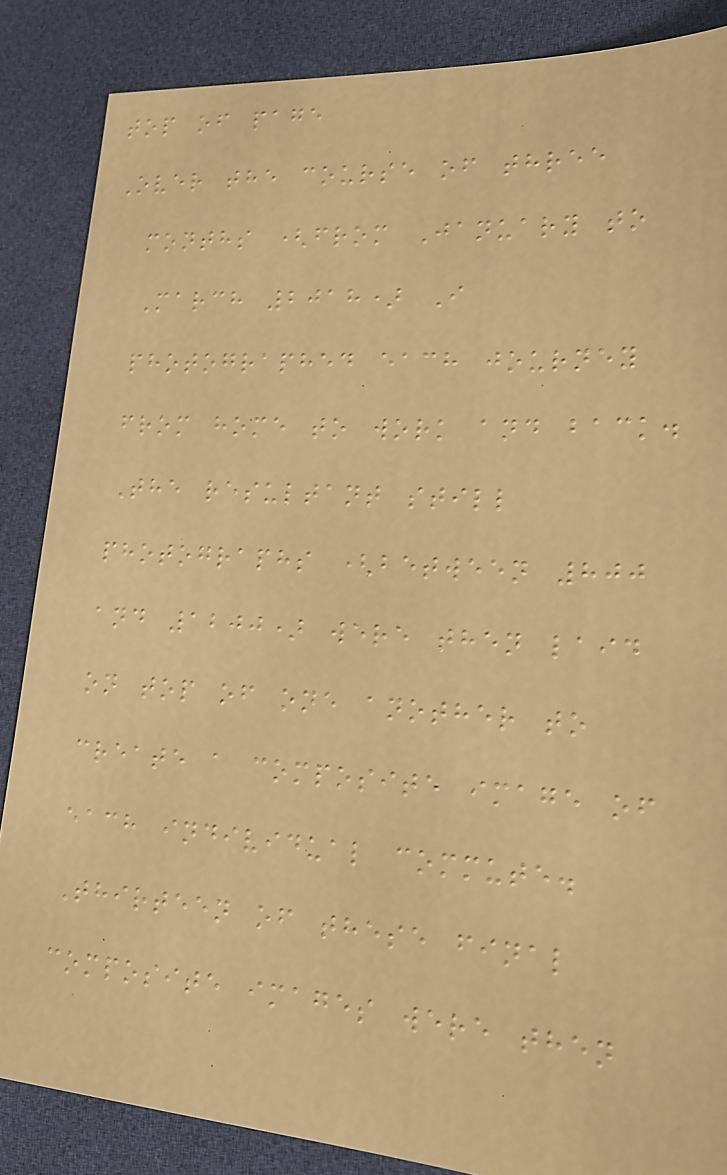top of page
Over the course of three
months (from January to
March 2018) I
photographed each journey
from home to work and back.
The resultant still
photographs (between 800
and 1200) were then laid
on top of one another to
create a composite image of
each individual commute.
Thirteen of these final
composite images were then
